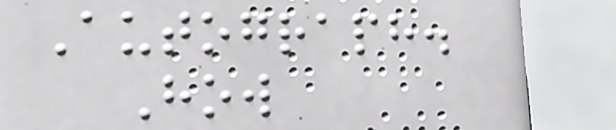Autograph.
How
